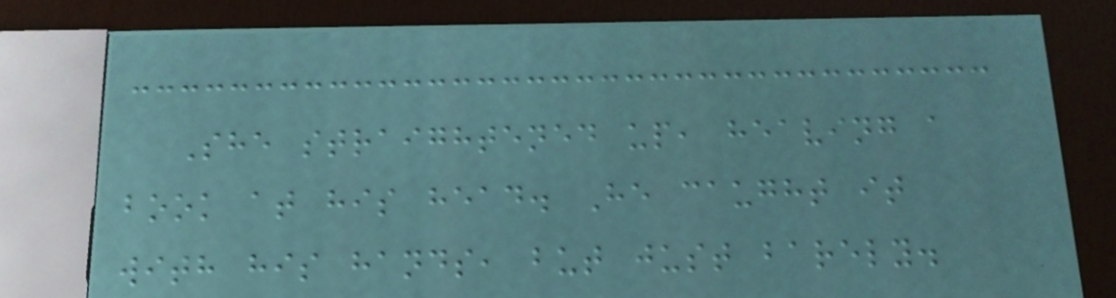She straightened up, heaving a
book at his head. He caught it
with his hands, but just barely.
